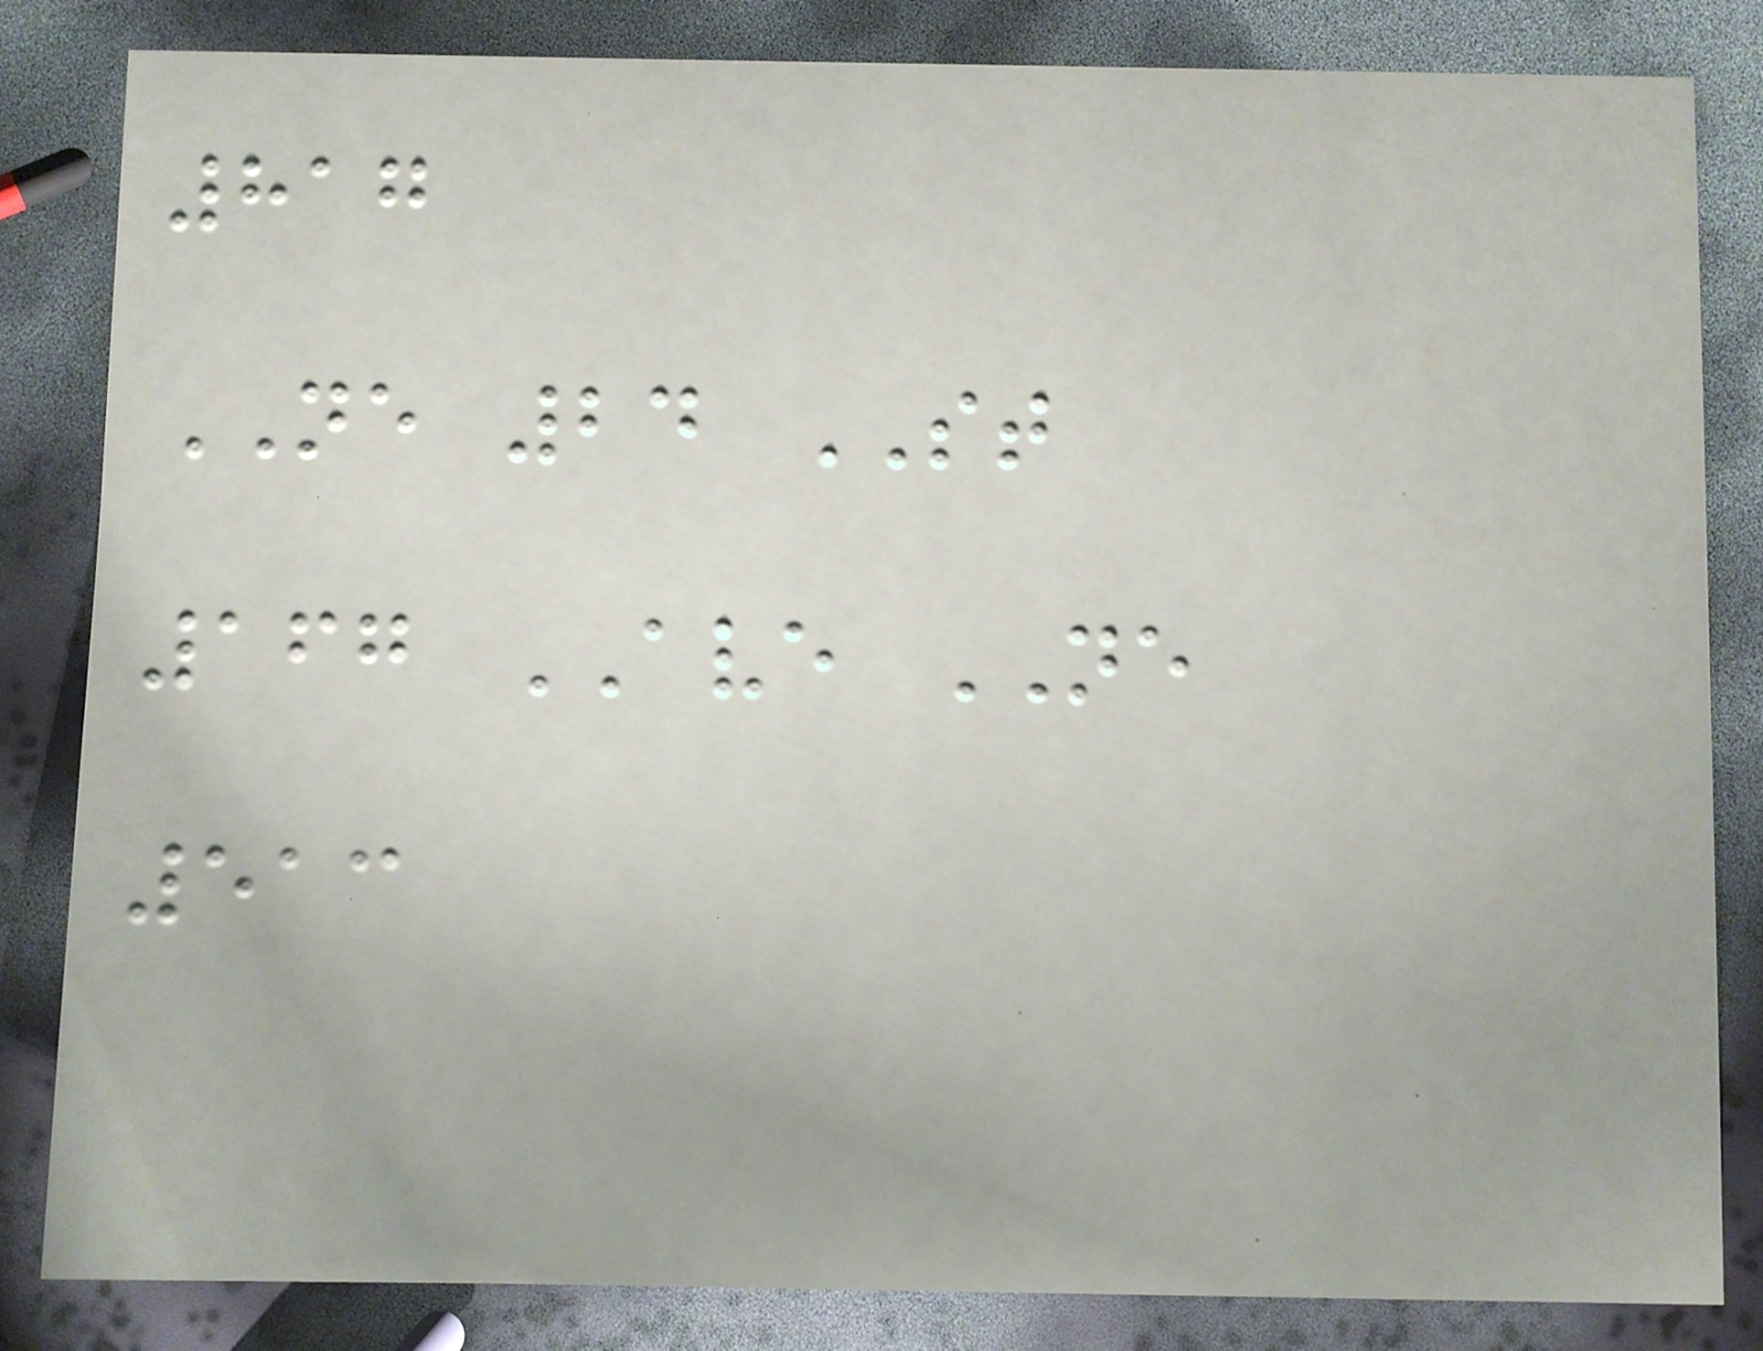817
NE 24 ST
167 AVE NE
513
